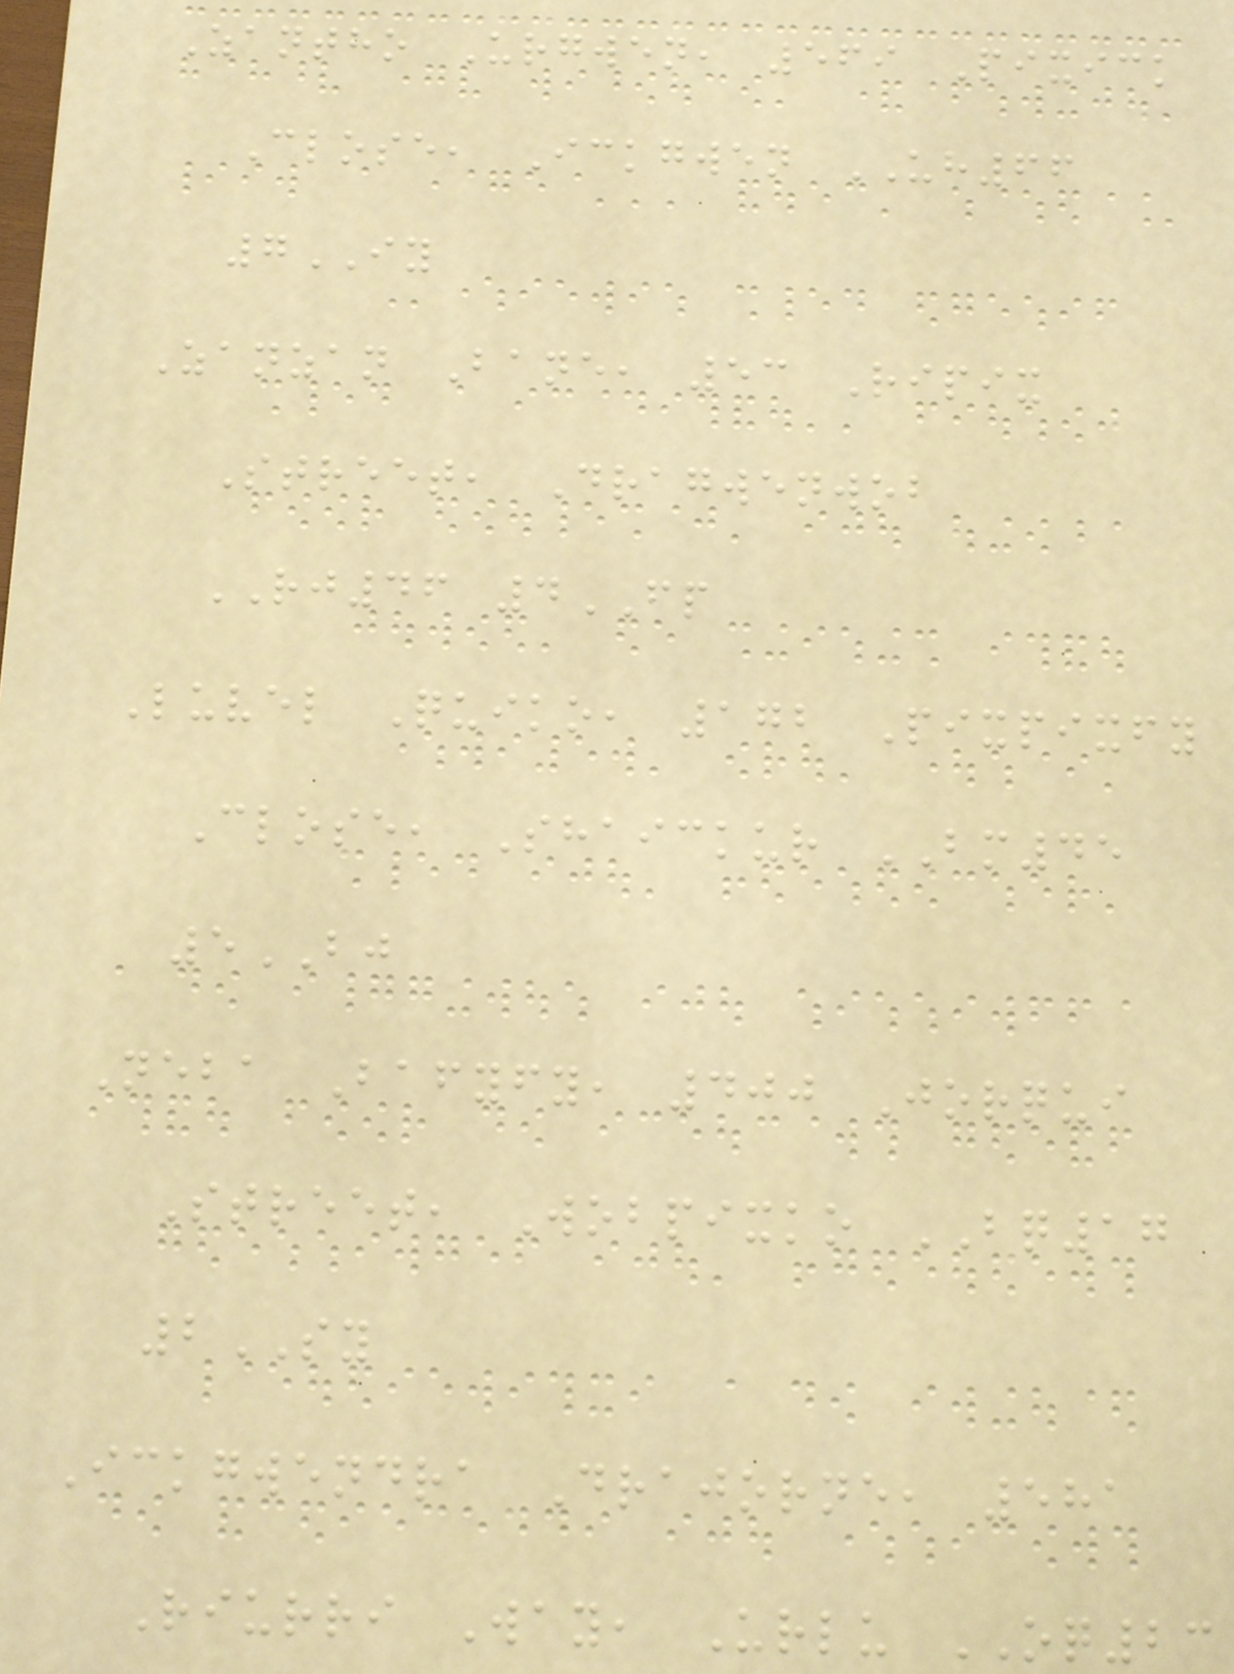Zantho Urgwen, 569 Pixick
Close, Ickgwen UH66
7IY
Zanzan Bane, 53 Ripix
Street, Dragwenwob
RJ46 4FP
Luvel Quiko, 172 Pixpixfy
Close, Shaickur BM45
5BJ
Neba Bafyfy, 400 Jorqui
Street, Wobpixko BQ17
2SY
Ickgwendra Drajorne, 581
Riurri Way, Urlu OQ23
